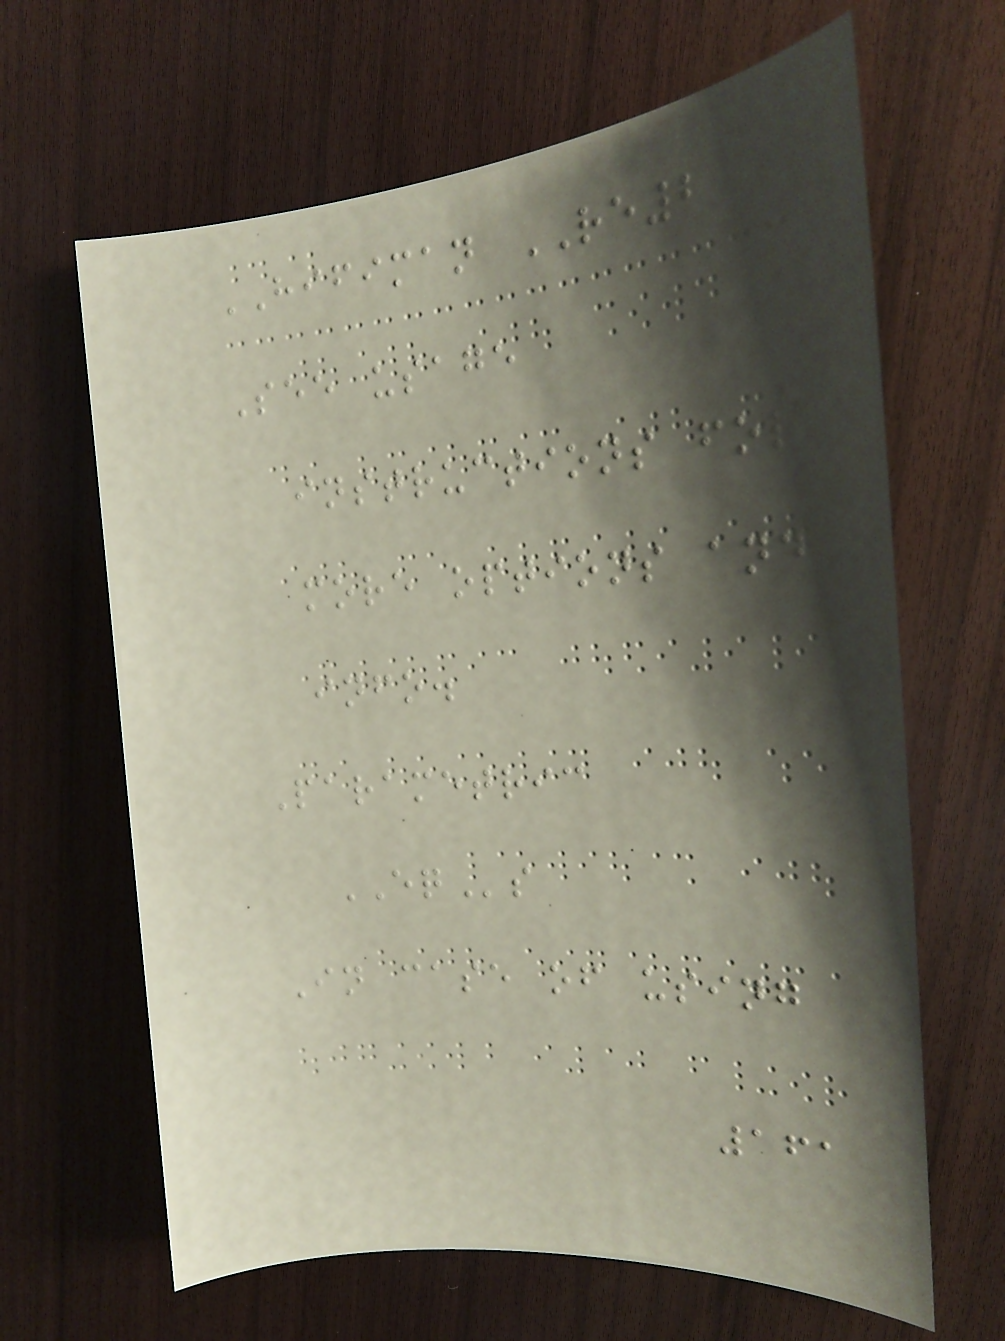HIFIMAN RE2
See usage
instructions for
more options and
info.
Parametric
EQs
In case of using
161
